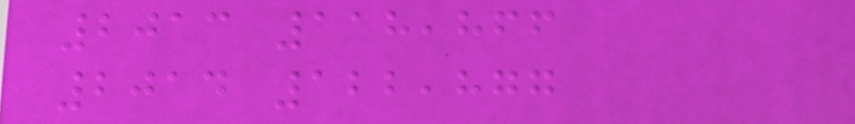2013 118,866
2014 122,877
